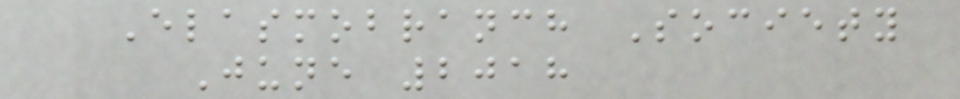Elasmobranch Society
June 2018
